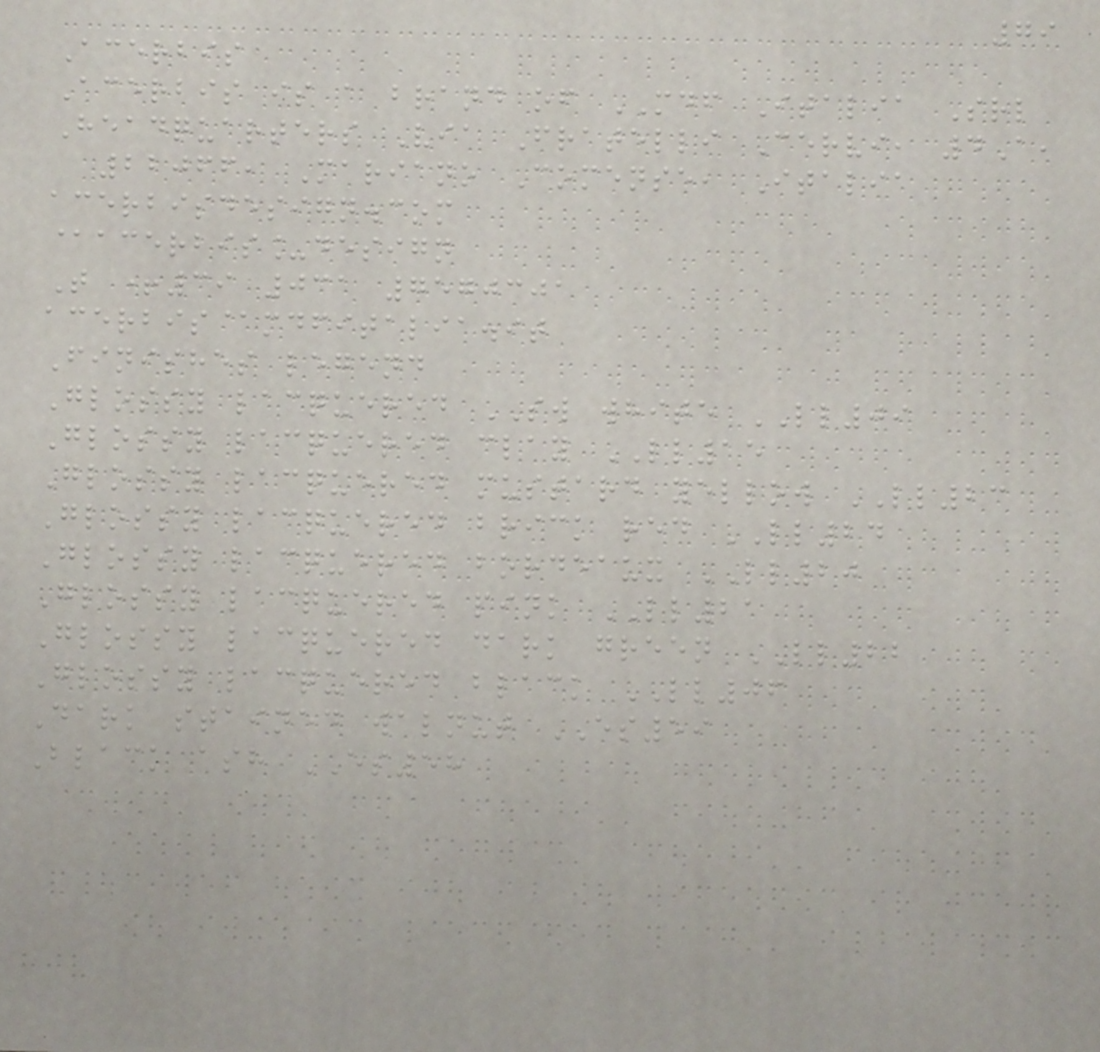79
Acerbis
Acerbis is a brand of MDF Italia Srl
Headquarters Via Fratelli Cervi, 4A,
22066, Mariano Comense, Italia
acerbisdesign.com
@acerbis_design
T +39 031 7570301
acerbis@mdfitalia.it
Finishes legend
Glossy lacquered SW white LL09
Glossy lacquered clay LL15
Glossy lacquered mustard yellow LL23
Glossy lacquered brick red LL24
Glossy lacquered bordeaux LL20
Glossy lacquered pink LL21
Glossy lacquered dark green LL22
Glossy lacquered black LL06
Dark stained walnut ES59
Black ash ES58
